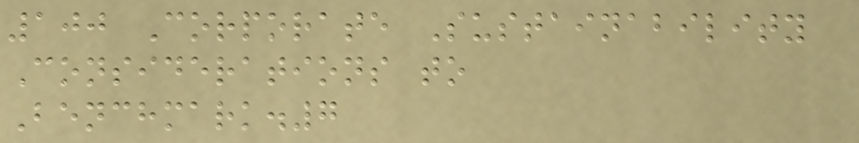100 Corporate Sustainability
Considerations to
Benchmark.7
